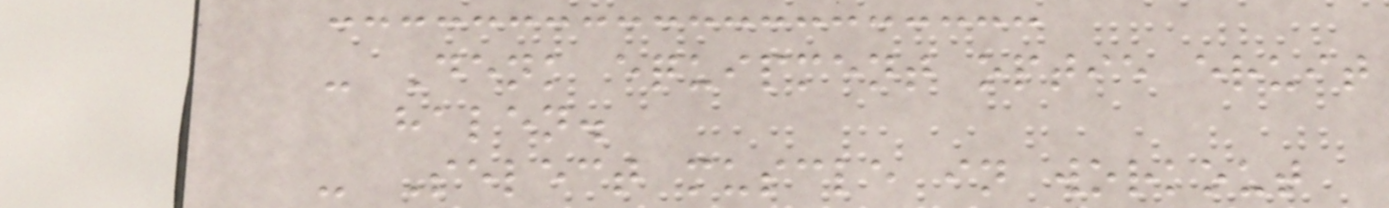- Denk equipment optie eruit
halen.
- Select muscle in workout
